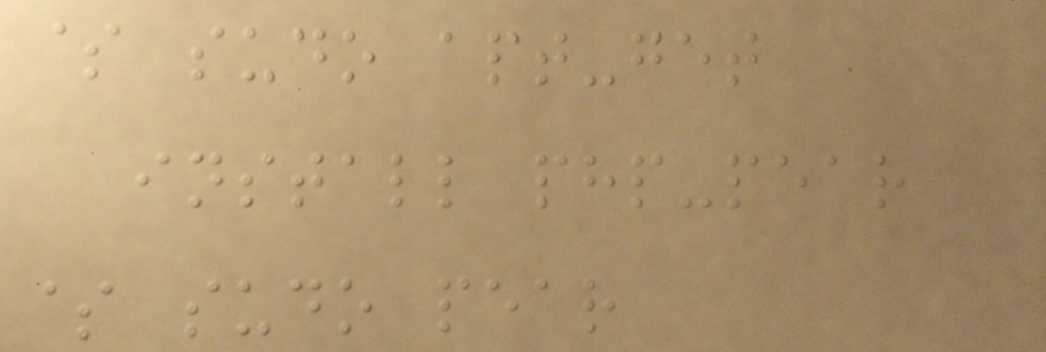$ sudo apt-get
install php-pear
$ sudo pear
